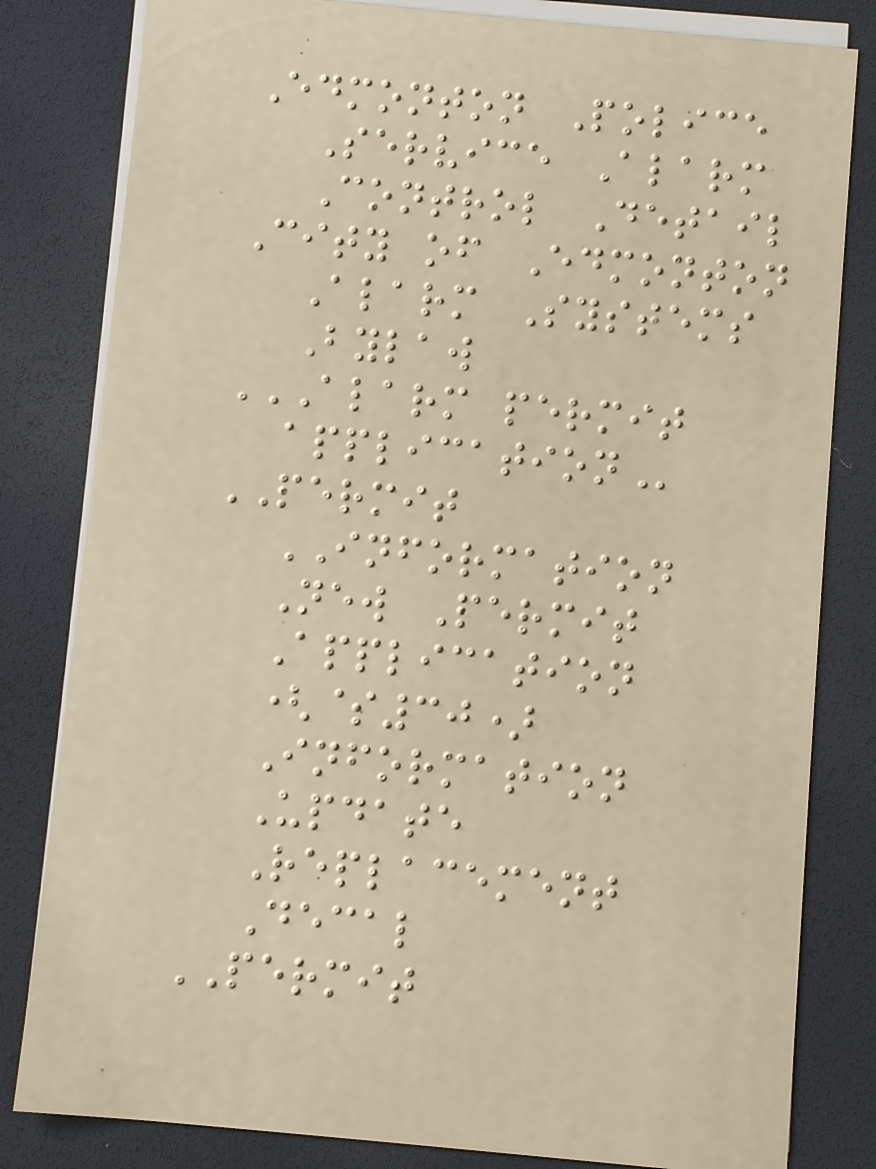Edmonton Police
Service Alarm
Control Detail
City of Edmonton
Alarm Systems
Bylaw
ALARM PERMIT
APPLICATION
PERMIT
INFORMATION
New Permit
Application
($30)
Information
Update
Replacement
Decal
PERMIT
